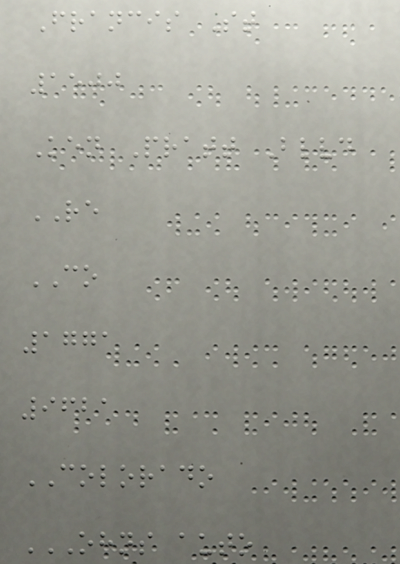Francis St
1500
Ken Pratt Blvd
RE
CO
1771
9621
COLORADO
OHNS AUTO
